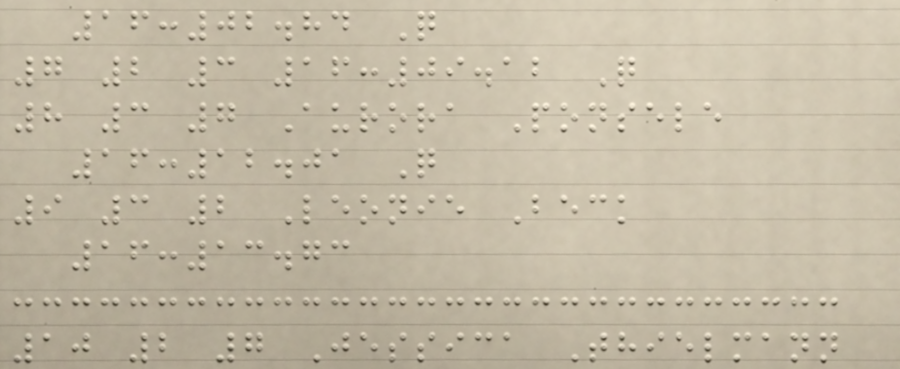16:02.84 Q
7 2 3 16:09.12 Q
8 3 7 Aurora Ponsele
16:12.01 Q
9 3 2 Leonie Beck
16:13.73
10 2 7 Jessica Thielmann
